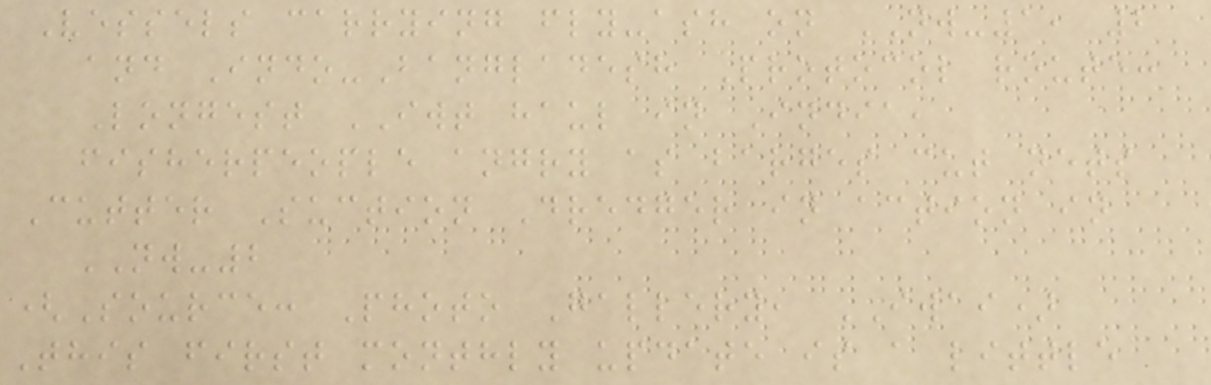Vessels carrying fly-ash on NW-1, 2
and Indo-Bangladesh Protocol route:
Longest IWT haul in India,
fisherpeople angry as barges cut nets
Cutter Suction Dredger in action in
NW-2
(Source: Photo Gallery, IWAI)
This first monthly update is a little
